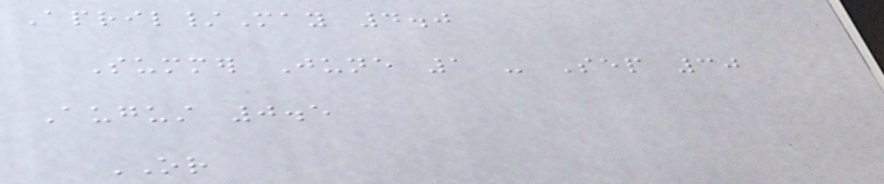April/May 4.0
Summer June 1 - Sep 30
August 0.5
OR
